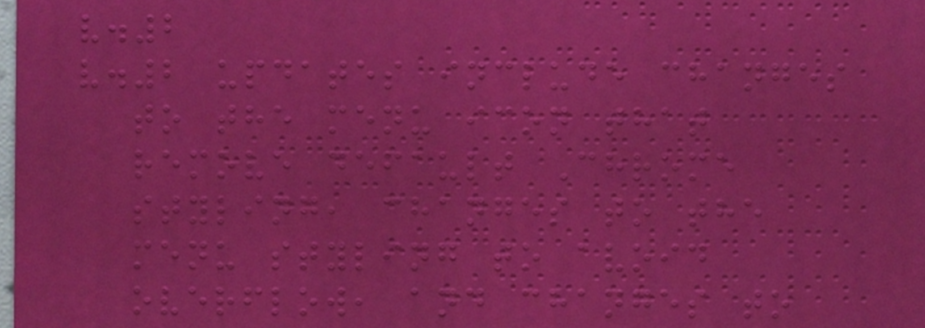v.2
v.2 updates include changes
to the menu icon that
remove default Chrome
styling, changes to the
menu styling to avoid
overflow, and changes to
